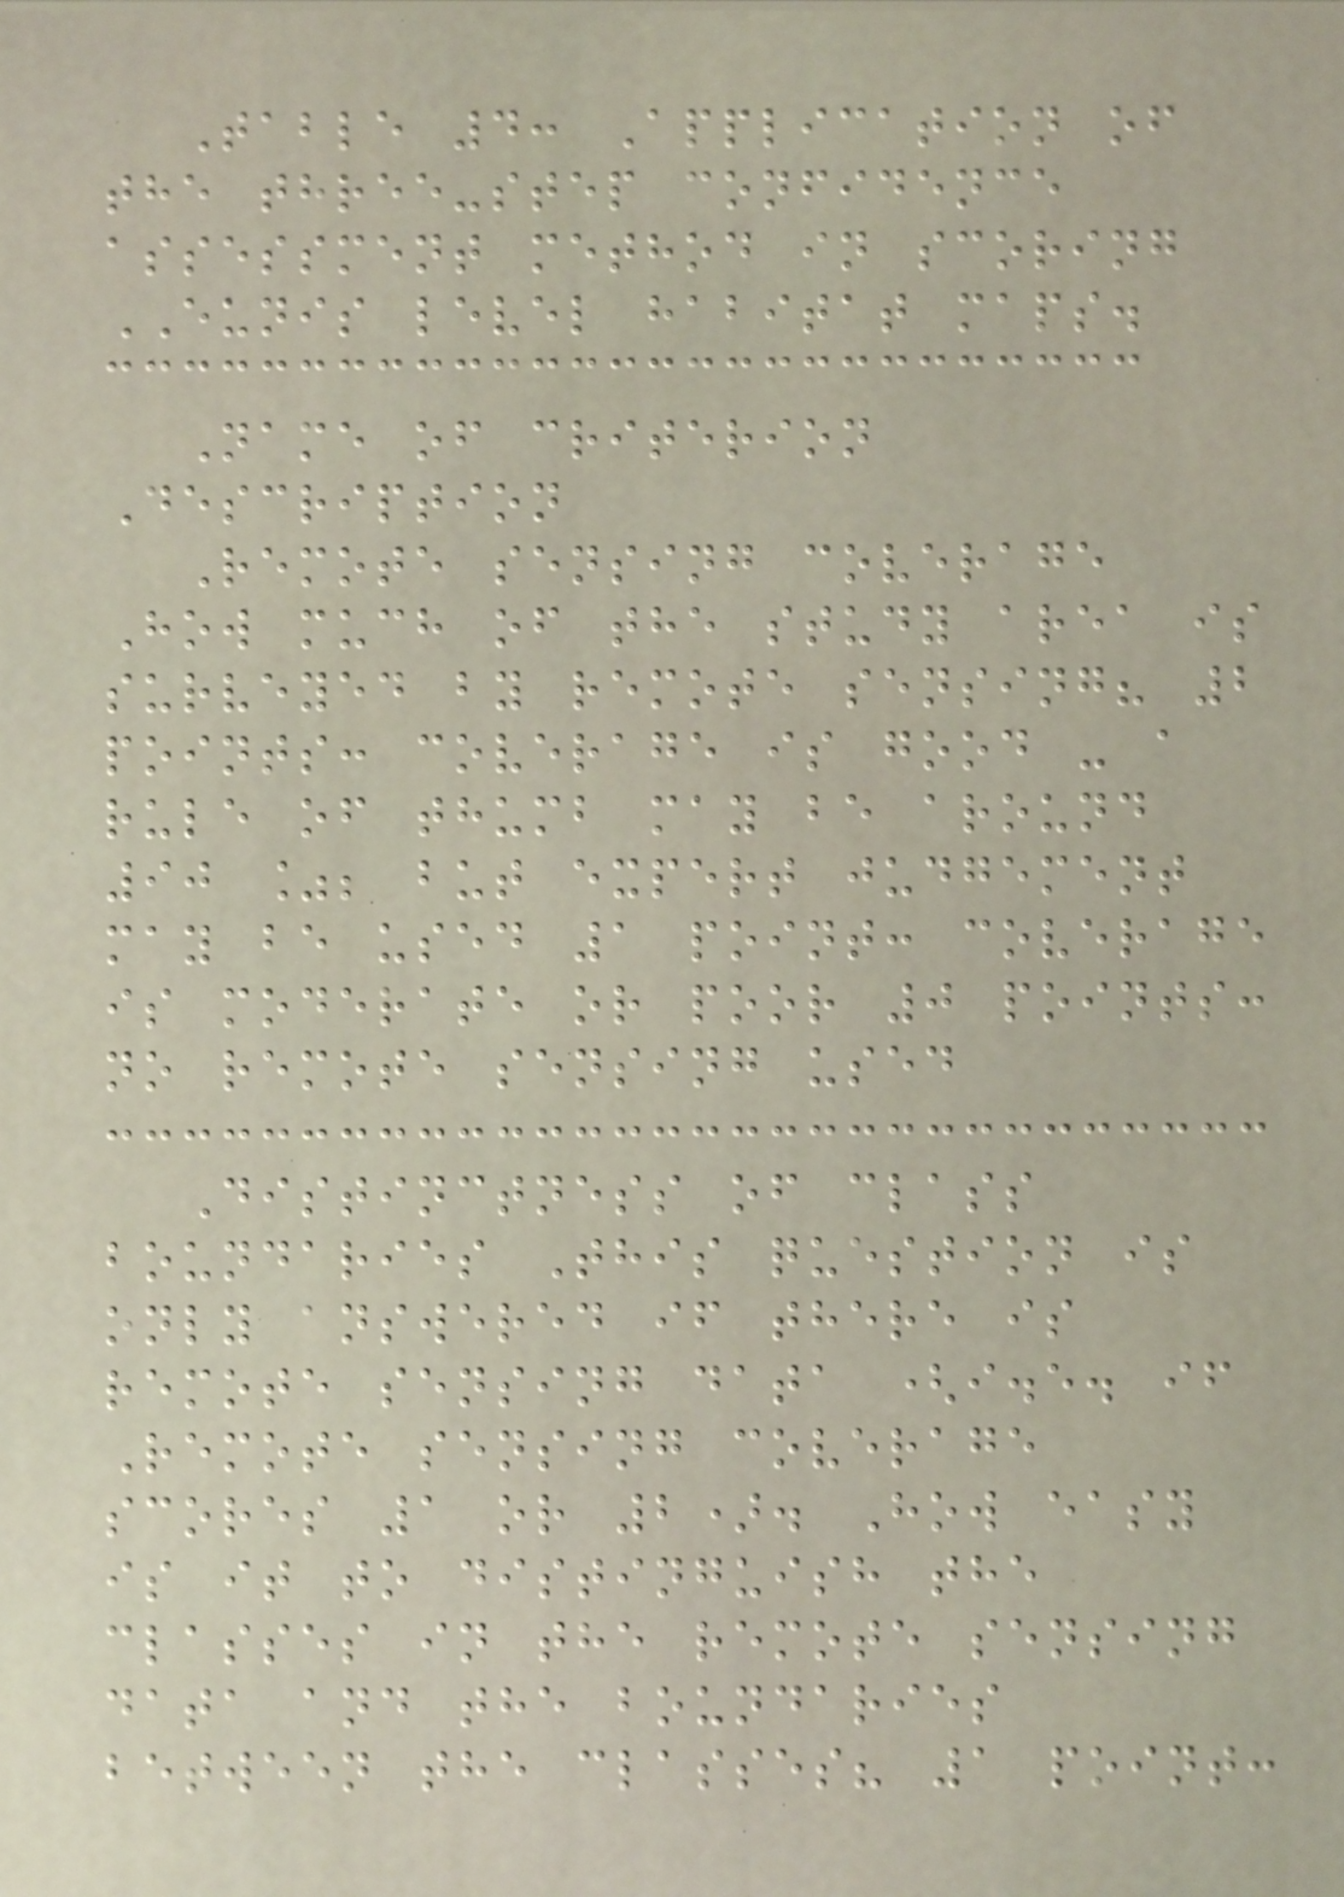Table 4: Application of
the three-step confidence
assessment method in scoring
EUNIS level habitat maps.
Name of criterion
Description
Remote sensing coverage
How much of the study area is
surveyed by remote sensing? 2
points: coverage is good - a
rule of thumb may be around
90 %; but expert judgement
may be used 1 point: coverage
is moderate or poor 0 points:
no remote sensing used
Distinctness of class
boundaries This question is
only answered if there is
remote sensing data (i.e. if
Remote sensing coverage
scores 1 or 2). How easy
is it to distinguish the
classes in the remote sensing
data and the boundaries
between the classes? 1 point:
